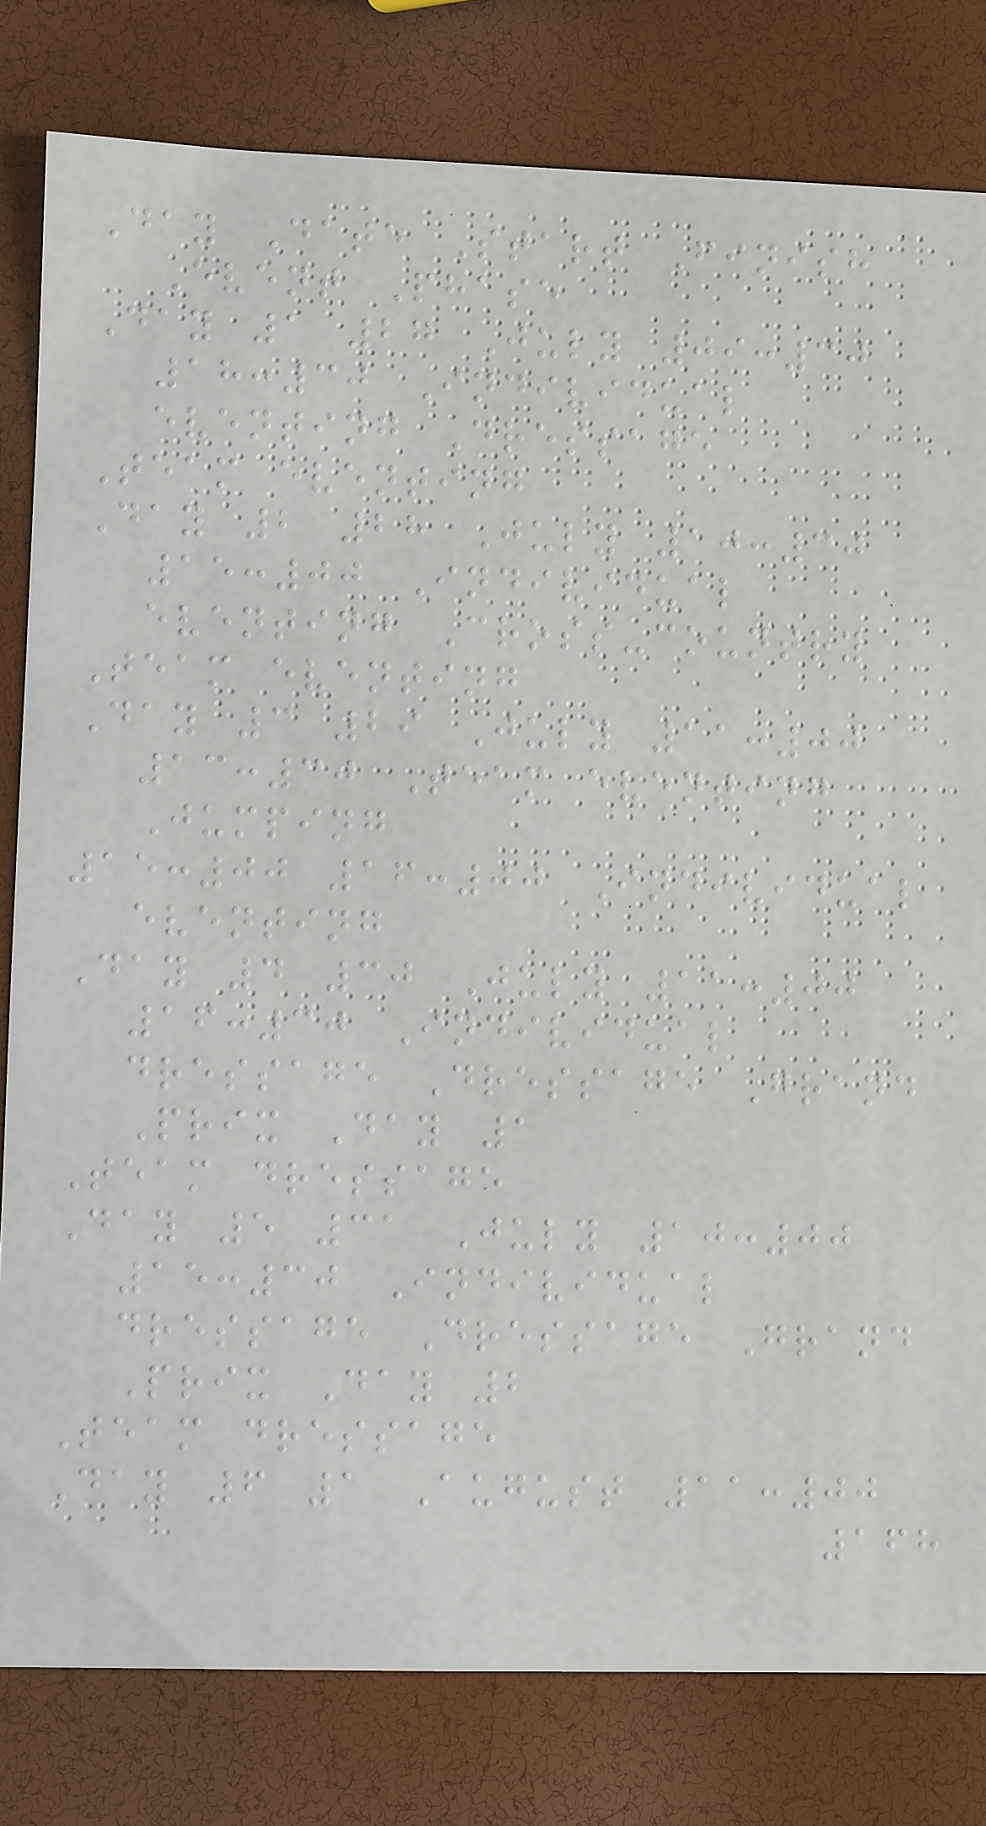Day Date Start Finish
Event Phase
Day 1 27 July 09:30
18:30 Individual
eventing Dressage
Team eventing
Day 2 28 July 10:30
15:00 Individual
eventing Cross-country
Team eventing
Day 3 29 July 11:00
13:30 Team eventing
Jumping
15:00 16:00 Individual
eventing
Day 4 30 July 11:00
16:30 Individual
dressage Dressage Grand
Prix Day 1
Team dressage
Day 5 31 July 10:00
15:30 Individual
dressage Dressage Grand
Prix Day 2
Team dressage
Day 6 1 August 11:00
168
